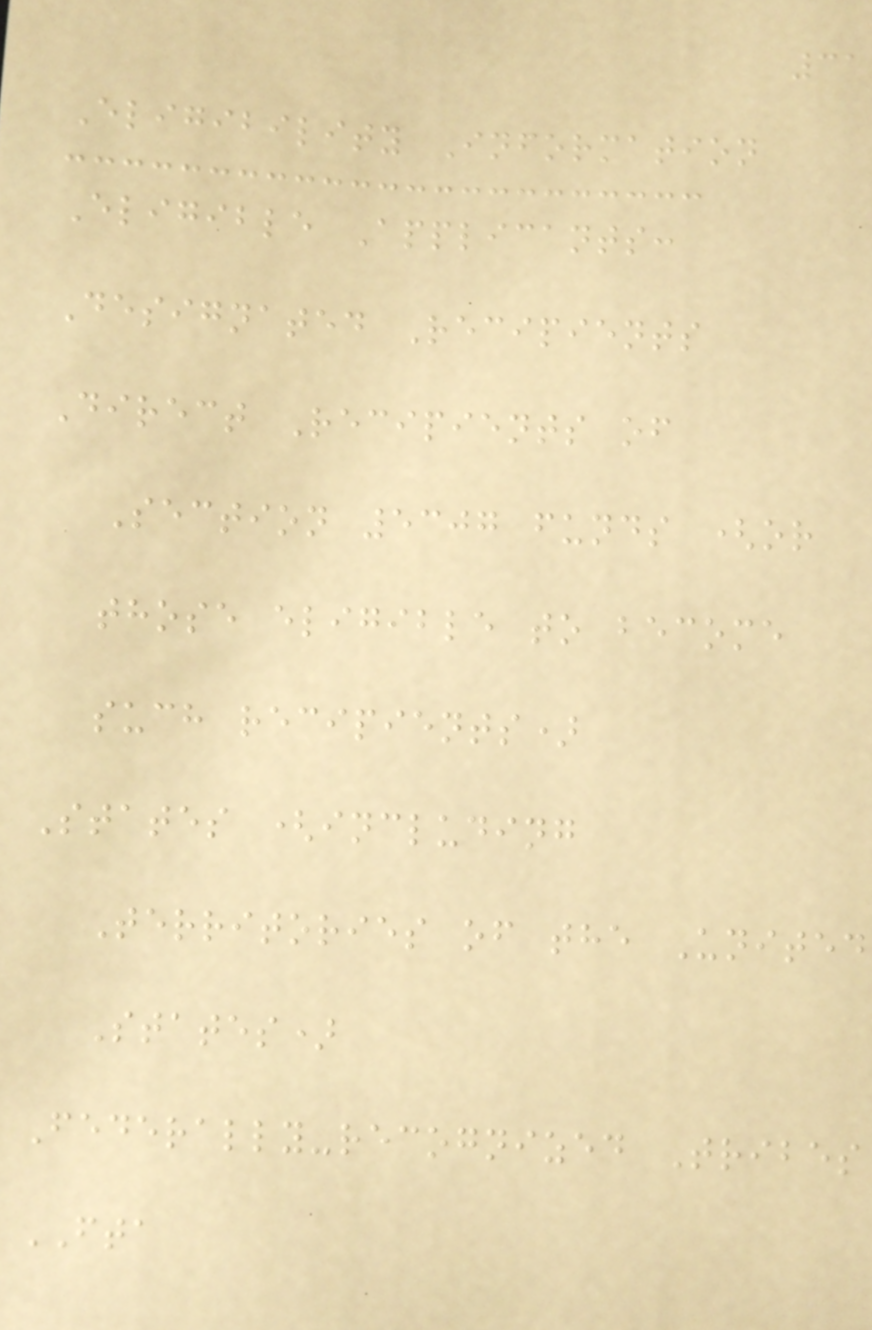31
Eligibility Information
Eligible Applicants:
Designated Recipients
Direct Recipients of
Section 5307 funds (or
those eligible to become
such recipients)
States (including
Territories of the United
States)
Federally-recognized Tribes
FTA
